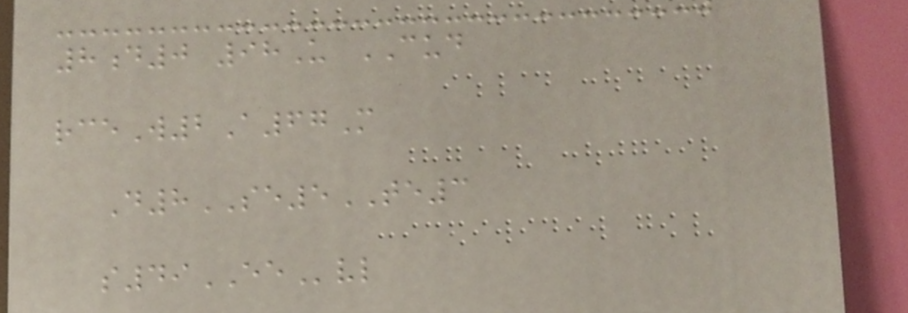8d0 98U CUD
rceW2A67M
D8SE5TE3
s49EEvl
